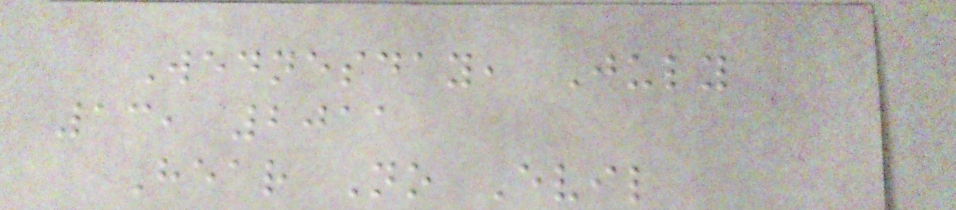Wednesday, July
13, 2011
Hear No Evil
